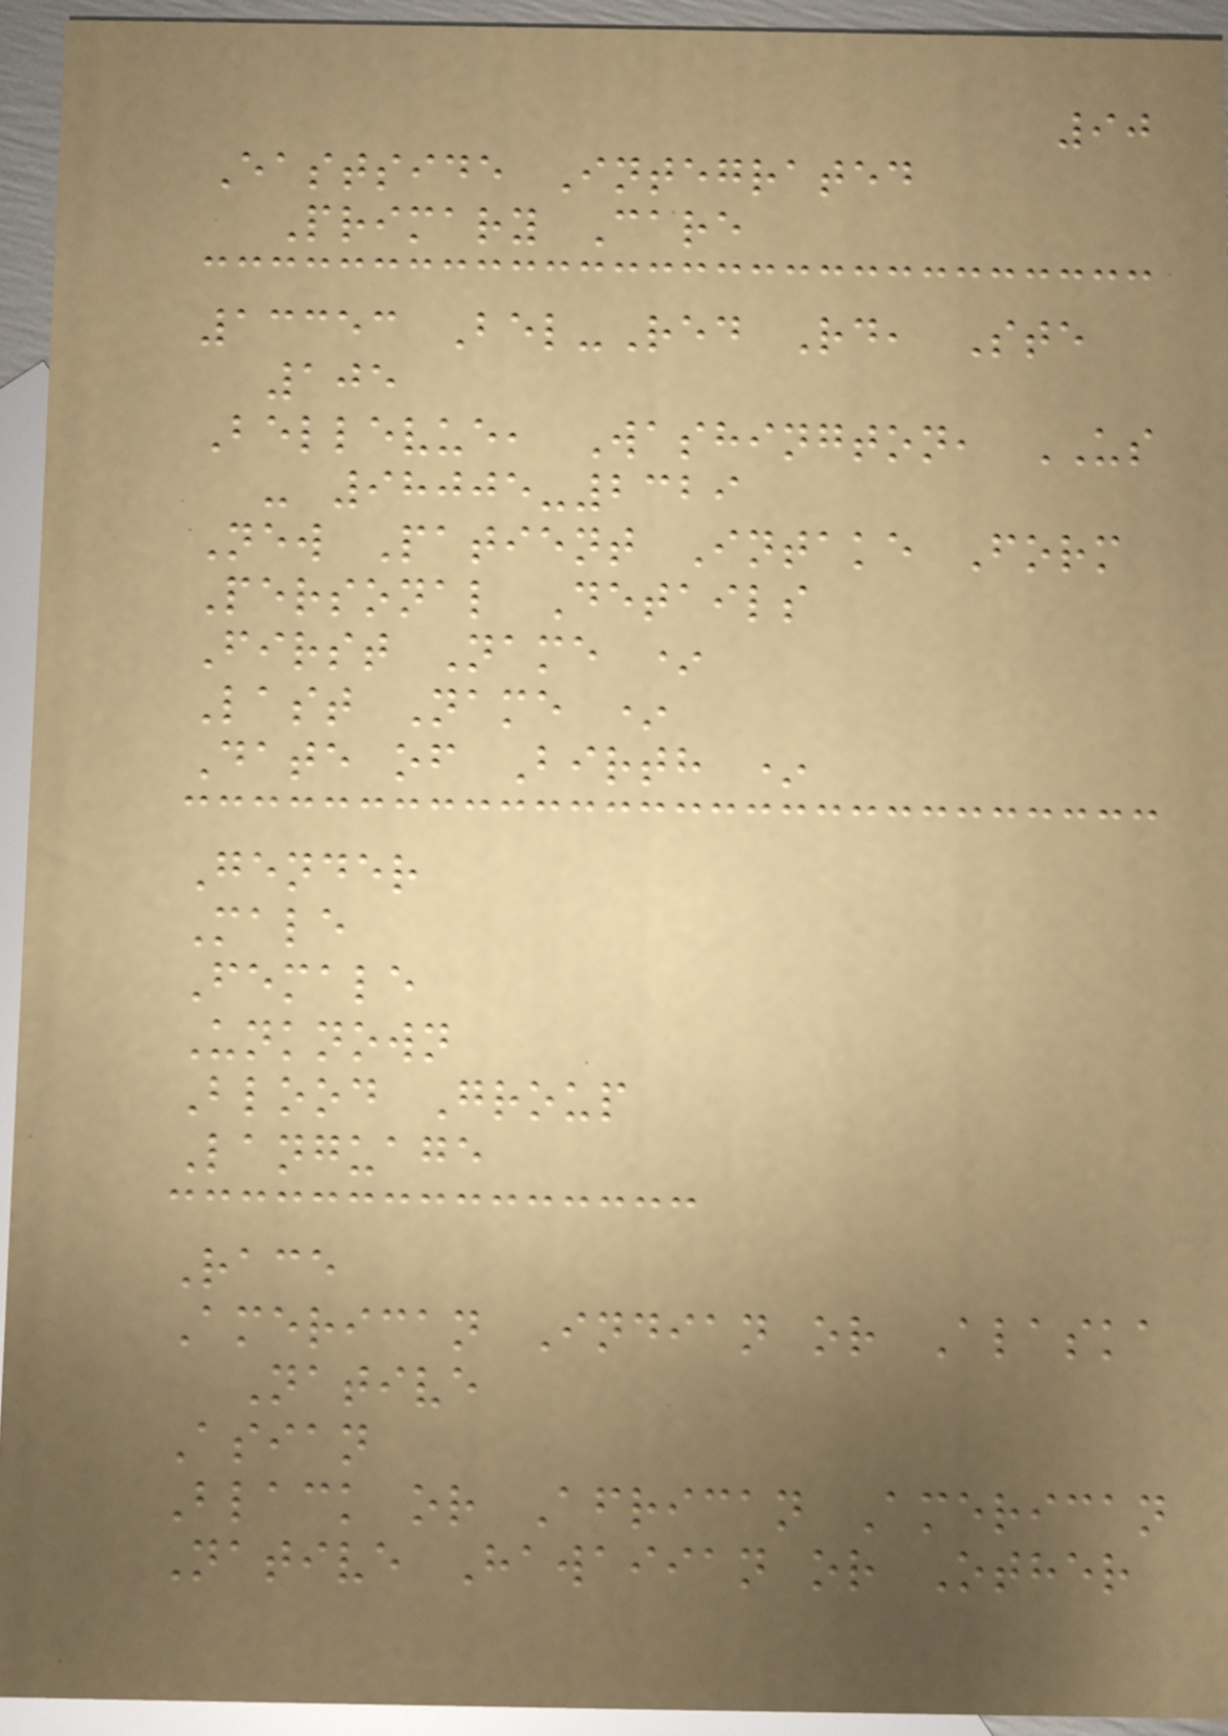90
Eastside Integrated
Primary Care
13353 Bel-Red Rd, Ste
105
Bellevue, Washington, US
- 98005-2329
New Patient Intake Form
Personal Details
First Name *
Last Name *
Date of Birth *
Gender
Male
Female
Unknown
Blood Group
Language
Race
American Indian or Alaska
Native
Asian
Black or African American
Native Hawaiian or Other
